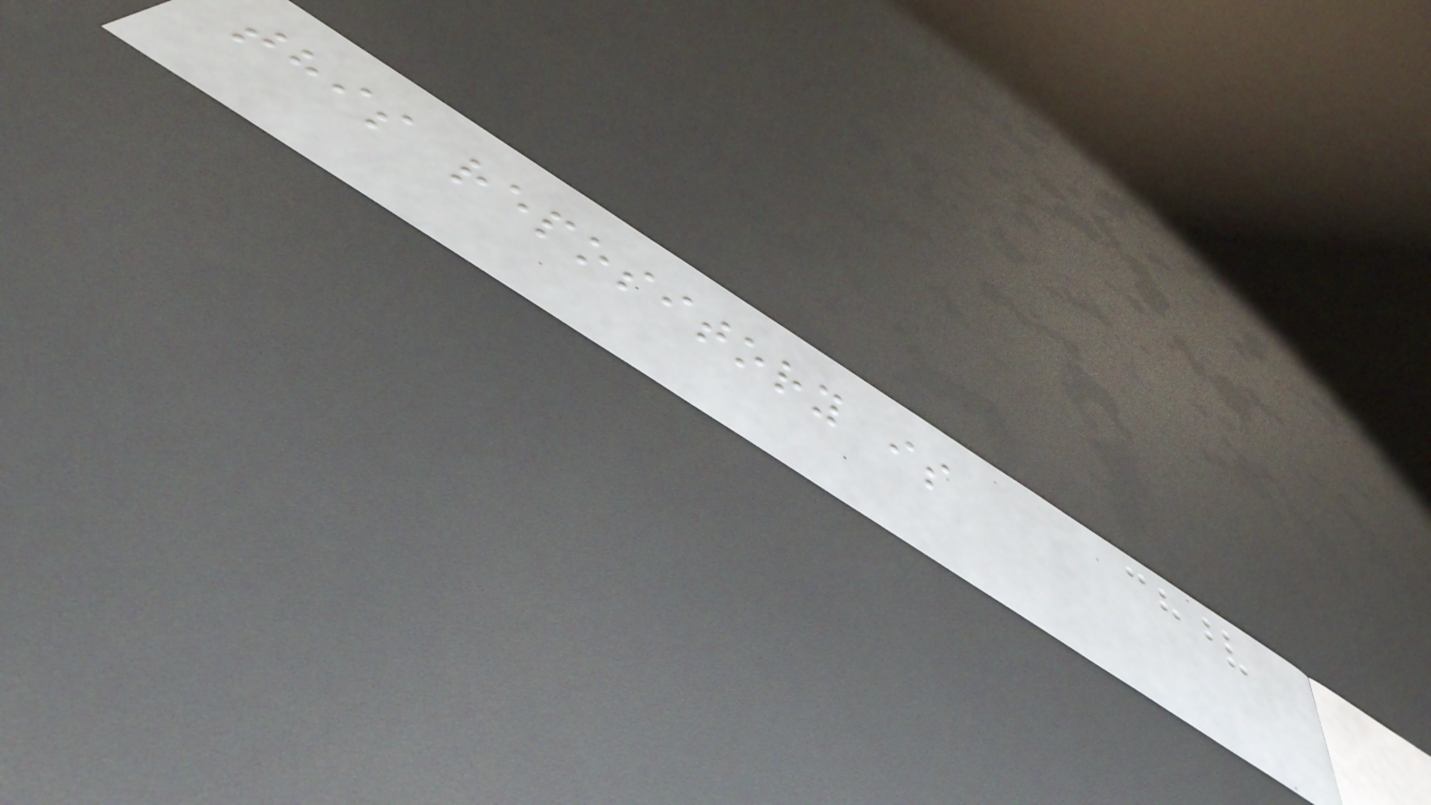this repository is
